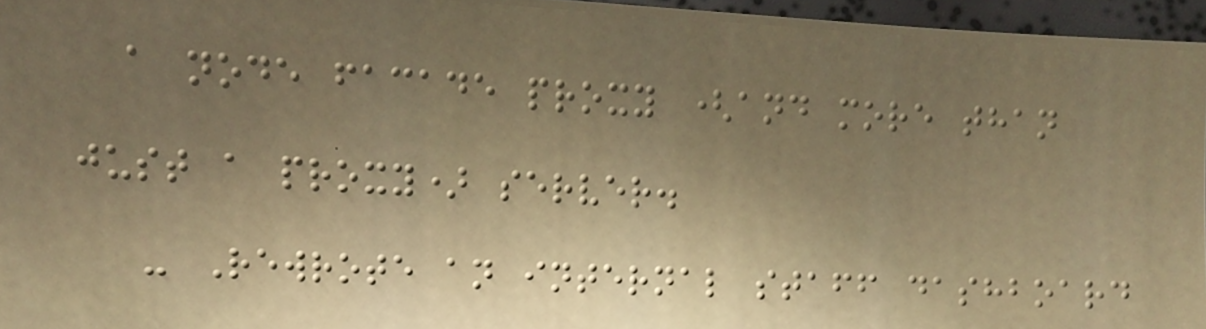a node facade proxy (and more than
just a proxy) server.
- Rewrote an internal staff dashboard
